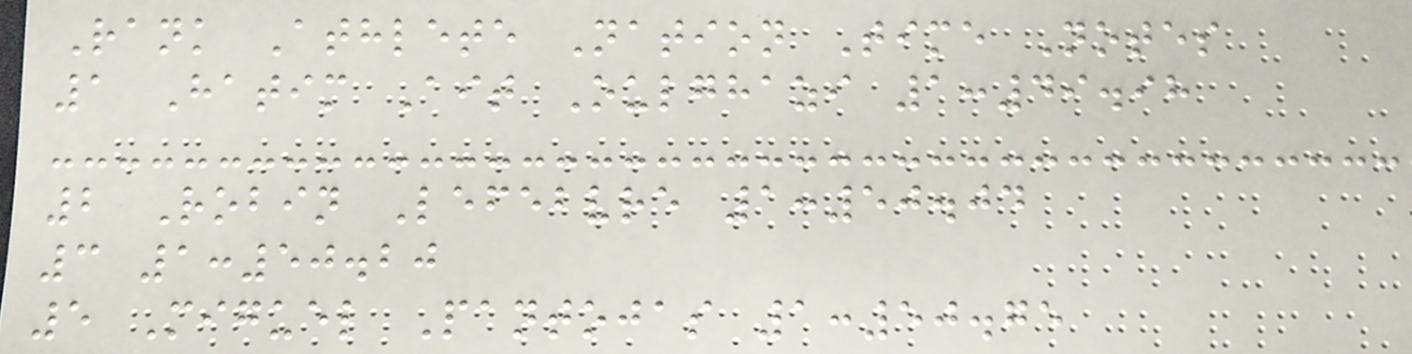Rank Athlete Nation Time Notes
1 Hatim Ait Oulghazi 1:49.98
2 Robin Lefebvre 1:50.04
3 1:50.20
5 Miguel Pantojas 1:50.75
